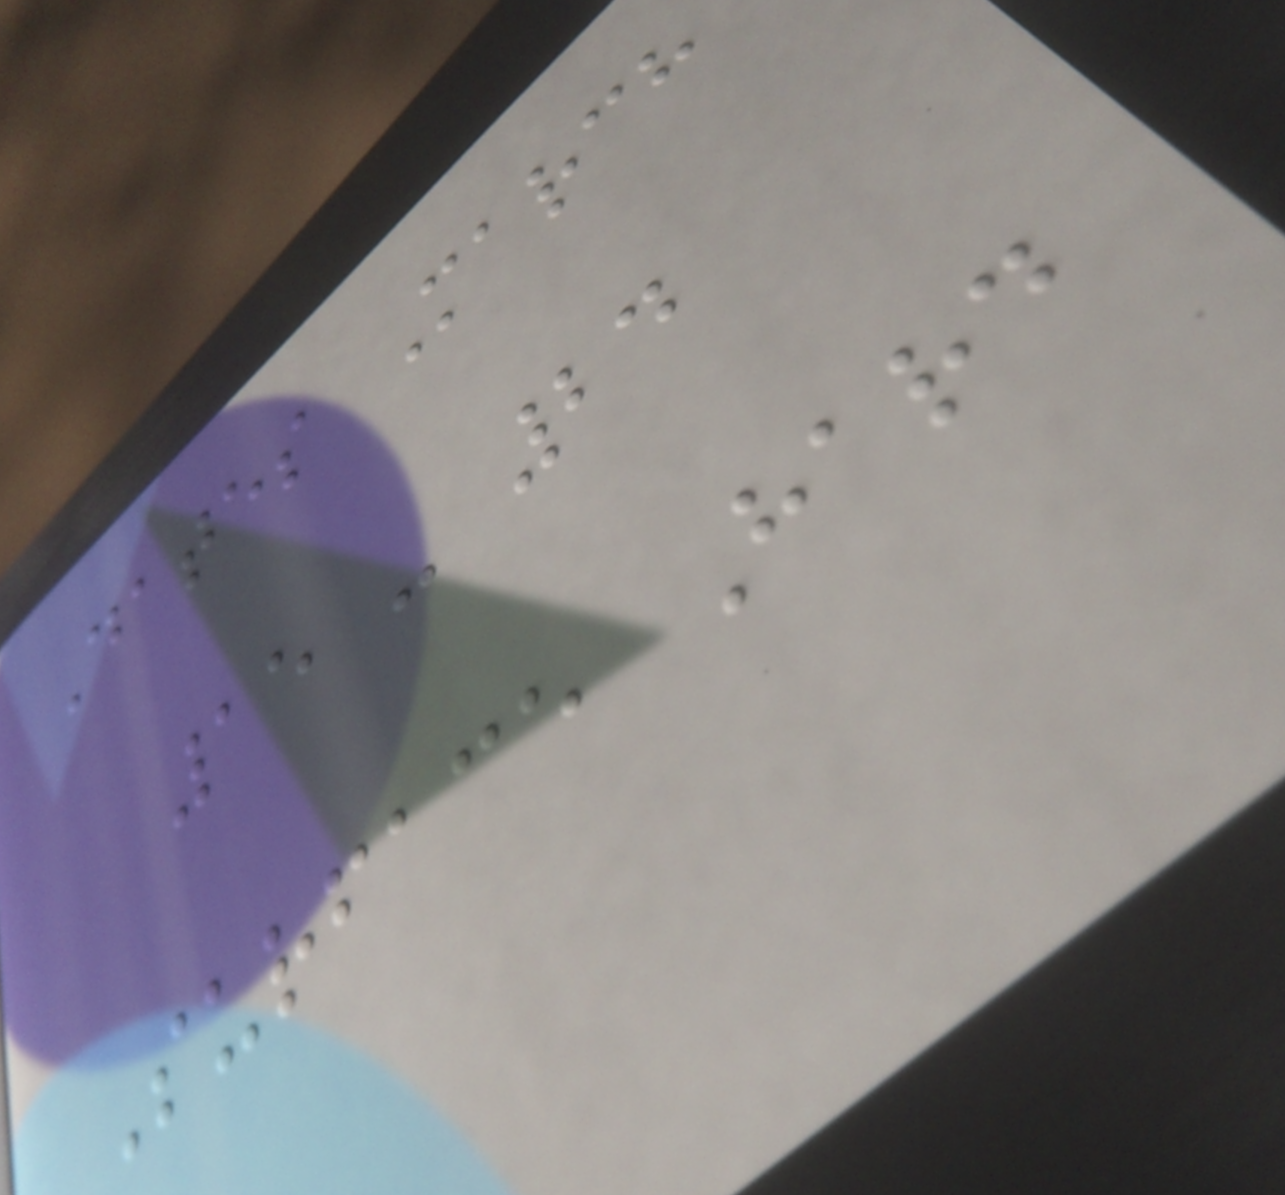Dates March
15 - 24
Surface Hard
